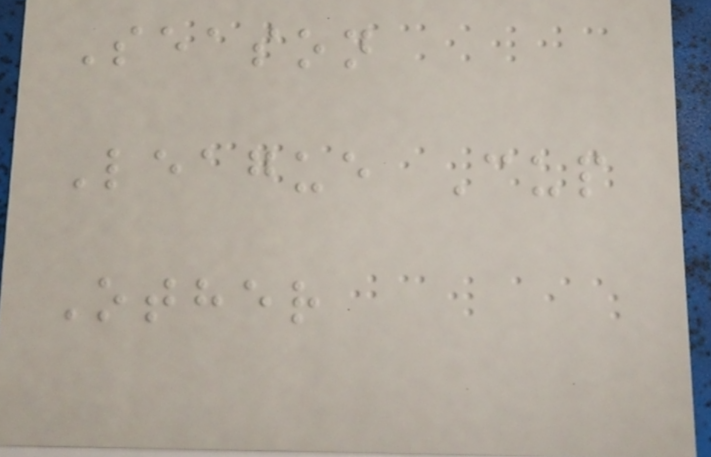Season
League Cup
Other
